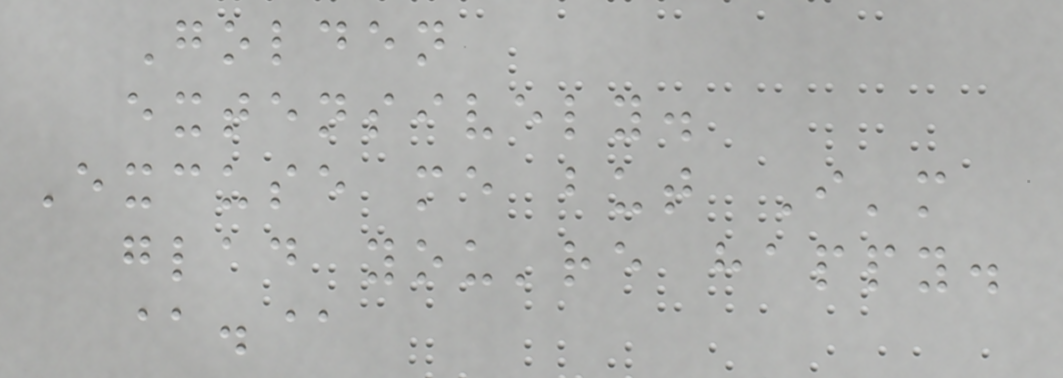Golden
extensively.
Excuse me but I'm
glad you're happy.
@.@
